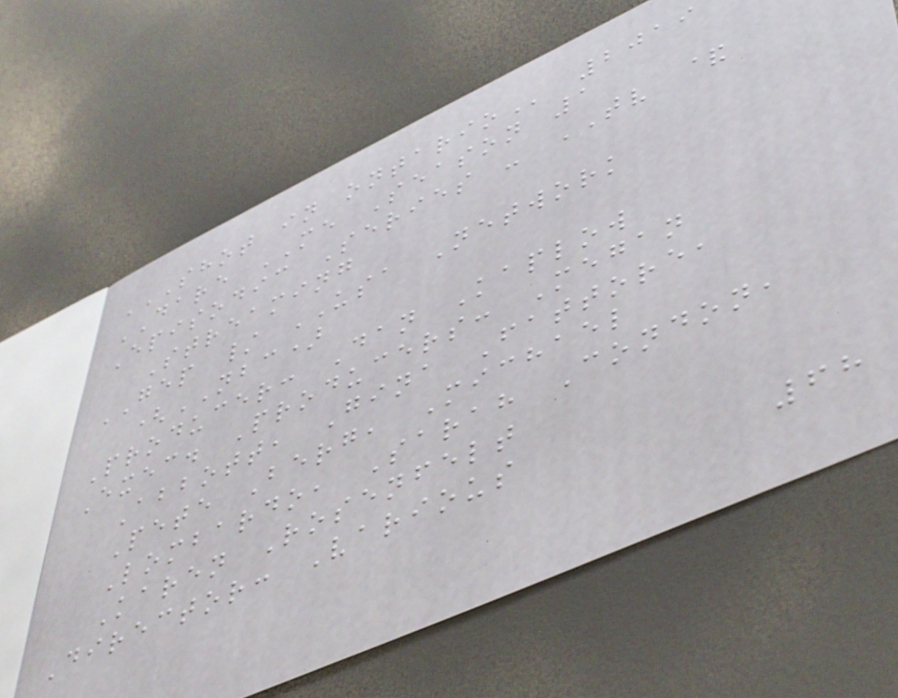SHOT IN ONTARIO 2019
DARE ME Season 1
Episodic Series - TV &
Streaming
GEP / USA Network
(NBC)
Producer: Dan Kaplow
Exec. Producers: Megan
Abbott, Gina Fattore,
Pete Berg, Michael
Lombardo, Sarah Condon,
Karen Rosenfelt
Director: Various
68
